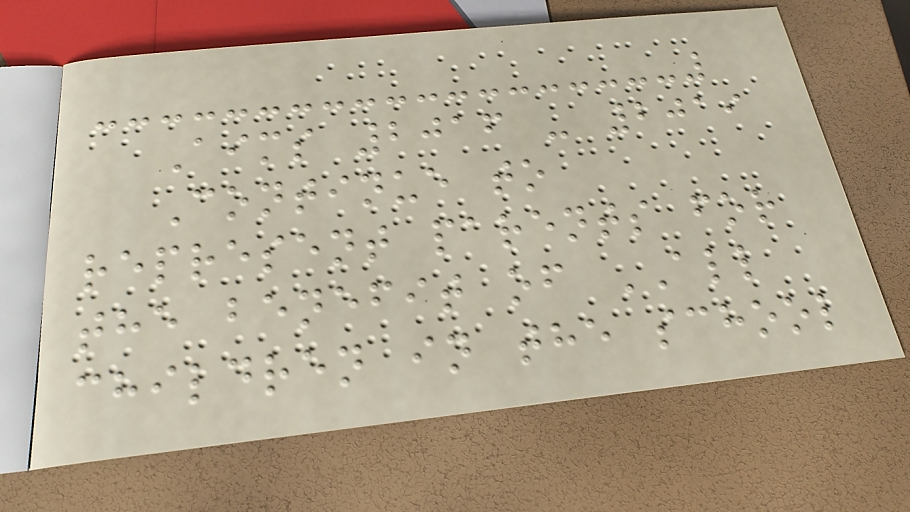Aims 2016 - 2019
Continue to
represent parents for
the benefit of ALL
children in the school
